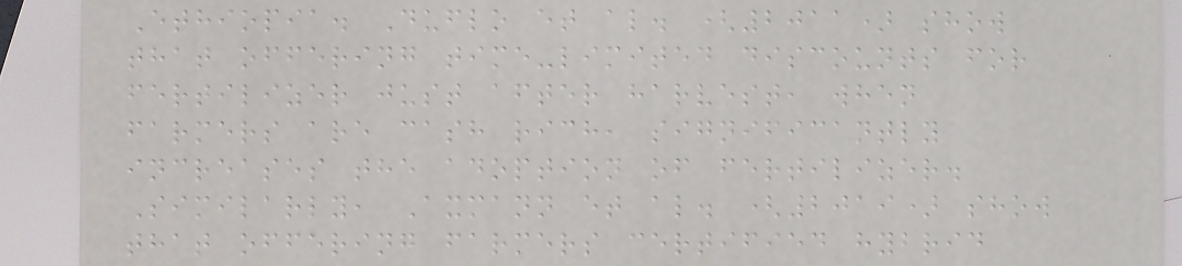Ethiopia. Duflo et al. (2011) show
that offering time-limited discounts for
fertilizer just after harvest, when
farmers are cash rich, significantly
increases the adoption of fertilizer.
Similarly, Axmann et al. (2019) show
that offering farmers certified hybrid
